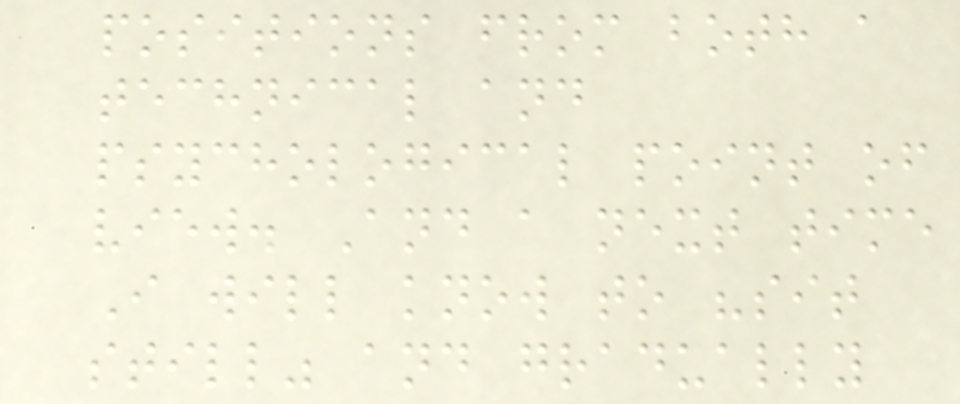positions from both a
technical and
psychological point of
view. And a next time
I will know to "sit
still" and gradually
